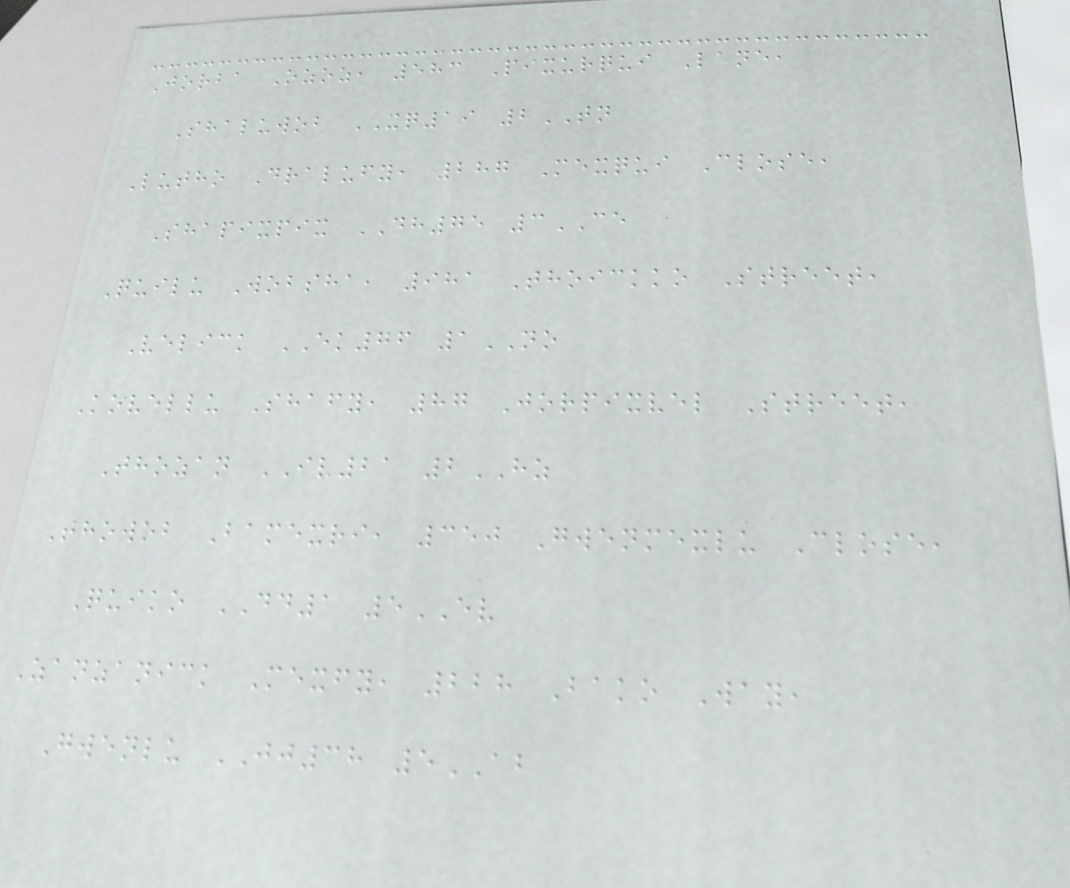Jorba Ozoz, 583 Pixurqui Lane,
Shaluwob XQ19 2TN
Lutho Dralufy, 287 Mexqui Close,
Shapixpix DH75 3CE
Quilu Wobsha, 981 Thoickko Street,
Velick EK76 1NO
Kovellu Shafy, 87 Jorpixvel Street,
Thozan IV21 2HZ
Thowob Bamexri, 350 Gwenmexlu Close,
Quiko DD1 5EV
Zanzanick Mexfy, 228 Bako Way,
Gwenlu JJ38 5AB
